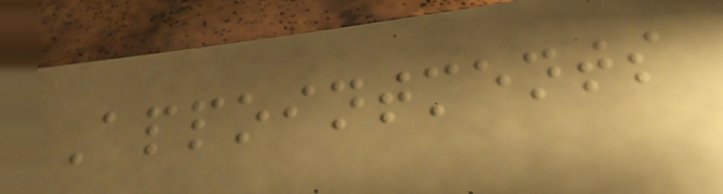Appointments
